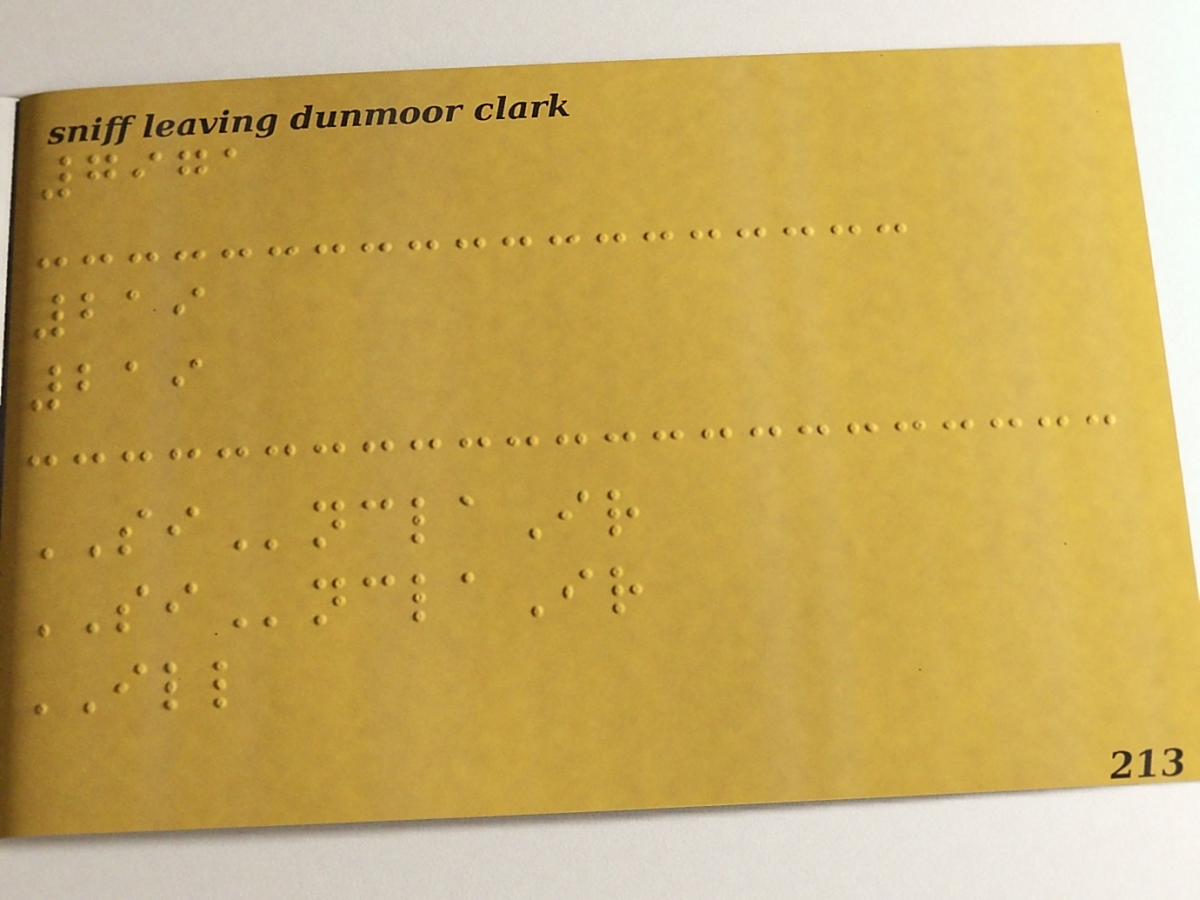7971
219
219
SInclaIr
SInclaIr
ILL
